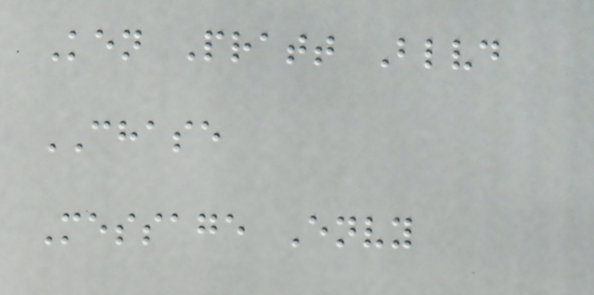Ken Pratt Blvd
CHASE
Message Envy
